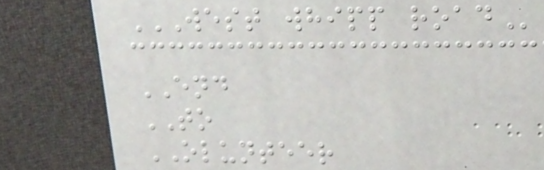WEST WHIPP ROAD
END
TO
OLUNTEER
